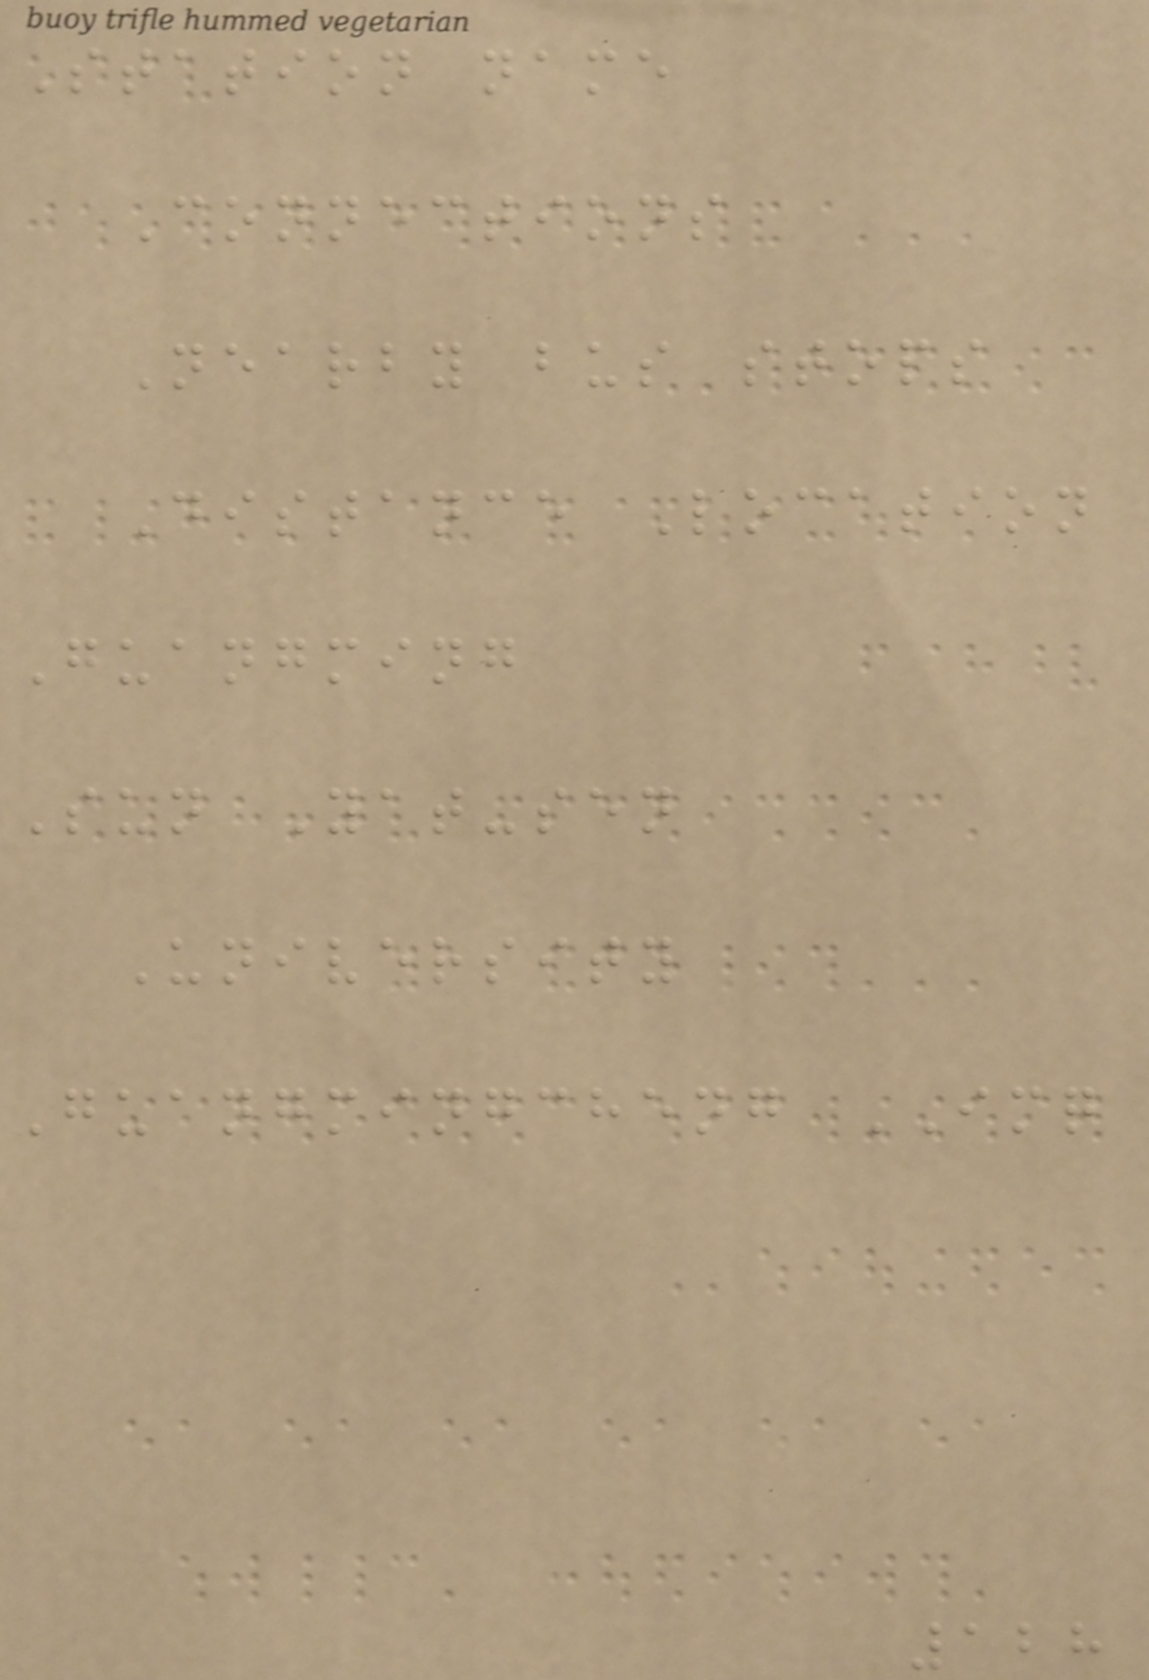Station name
Connections
Nearby bus stops
Distance Location
Guangming
Sun Yat-sen
University
Guangmingcheng IMQ
128
